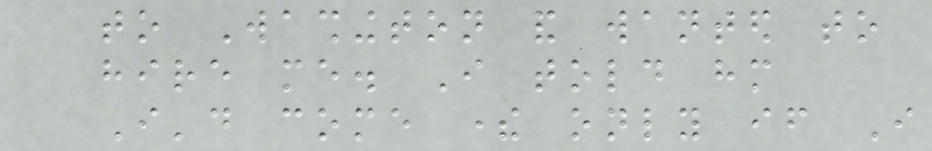to Washington and wanted to
hire me. I told him
I'd come there only if I
